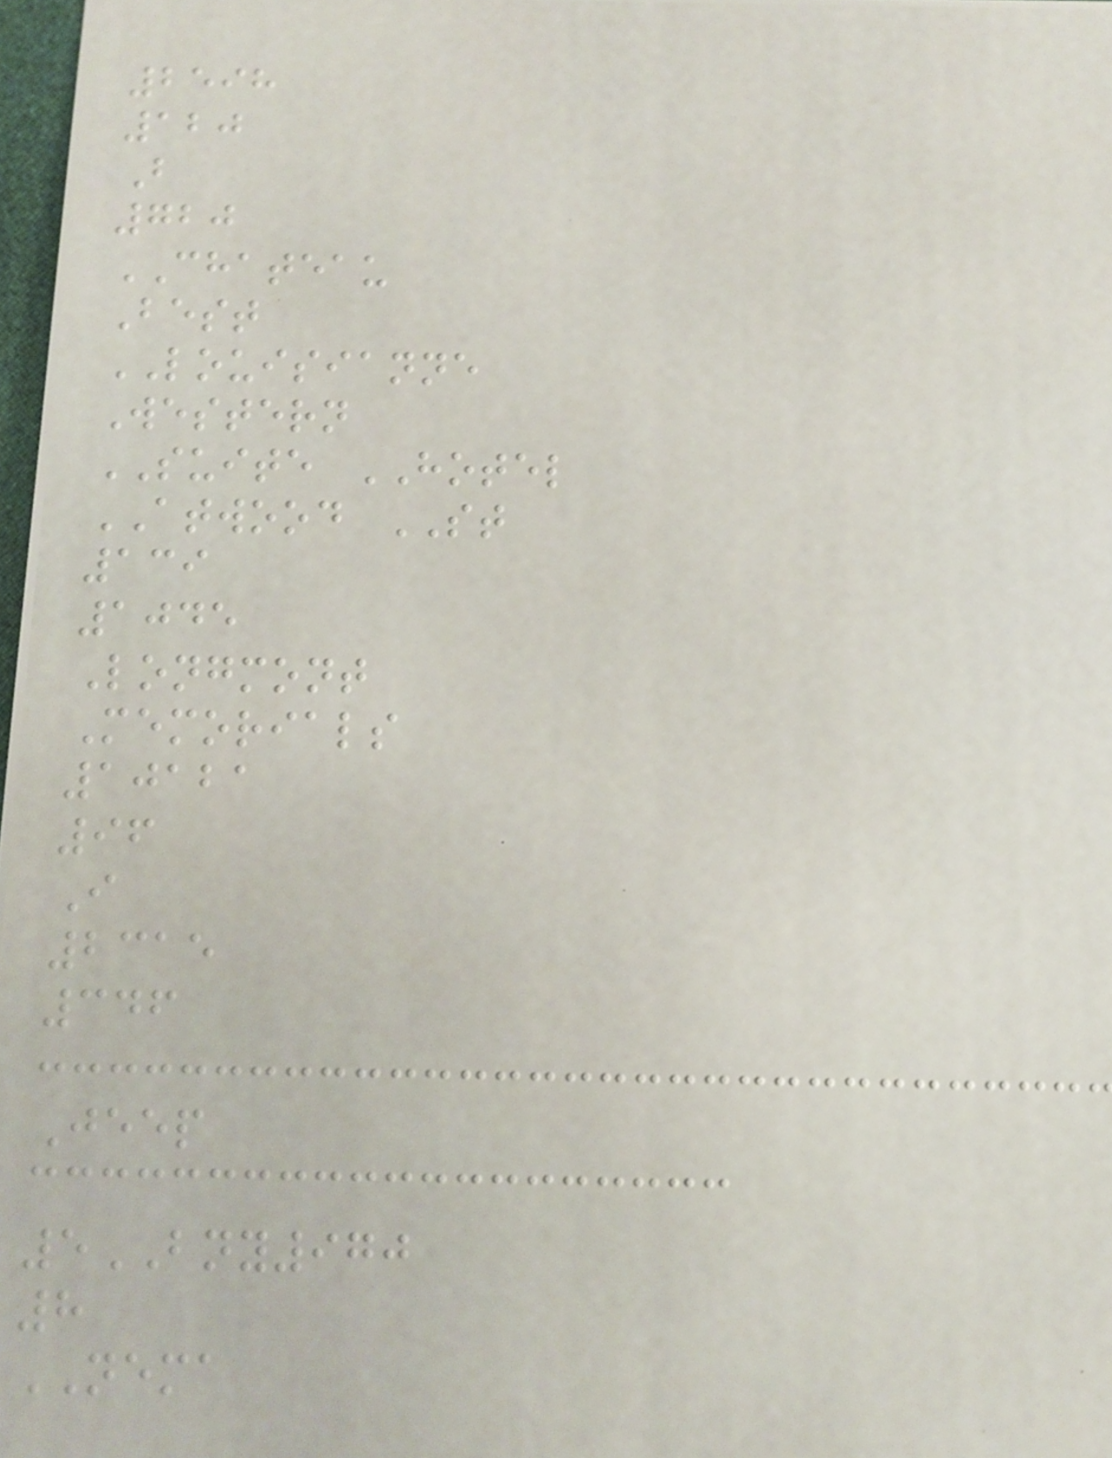2598
120
B
720
CHATEAU
Best
LOUISIANNE
Western
SUITE HOTEL
ATWOOD ST
139
1045
Longmont
Memorials
10121
96
I
2315
346
Jeep
5BNY970
8
NEMA
